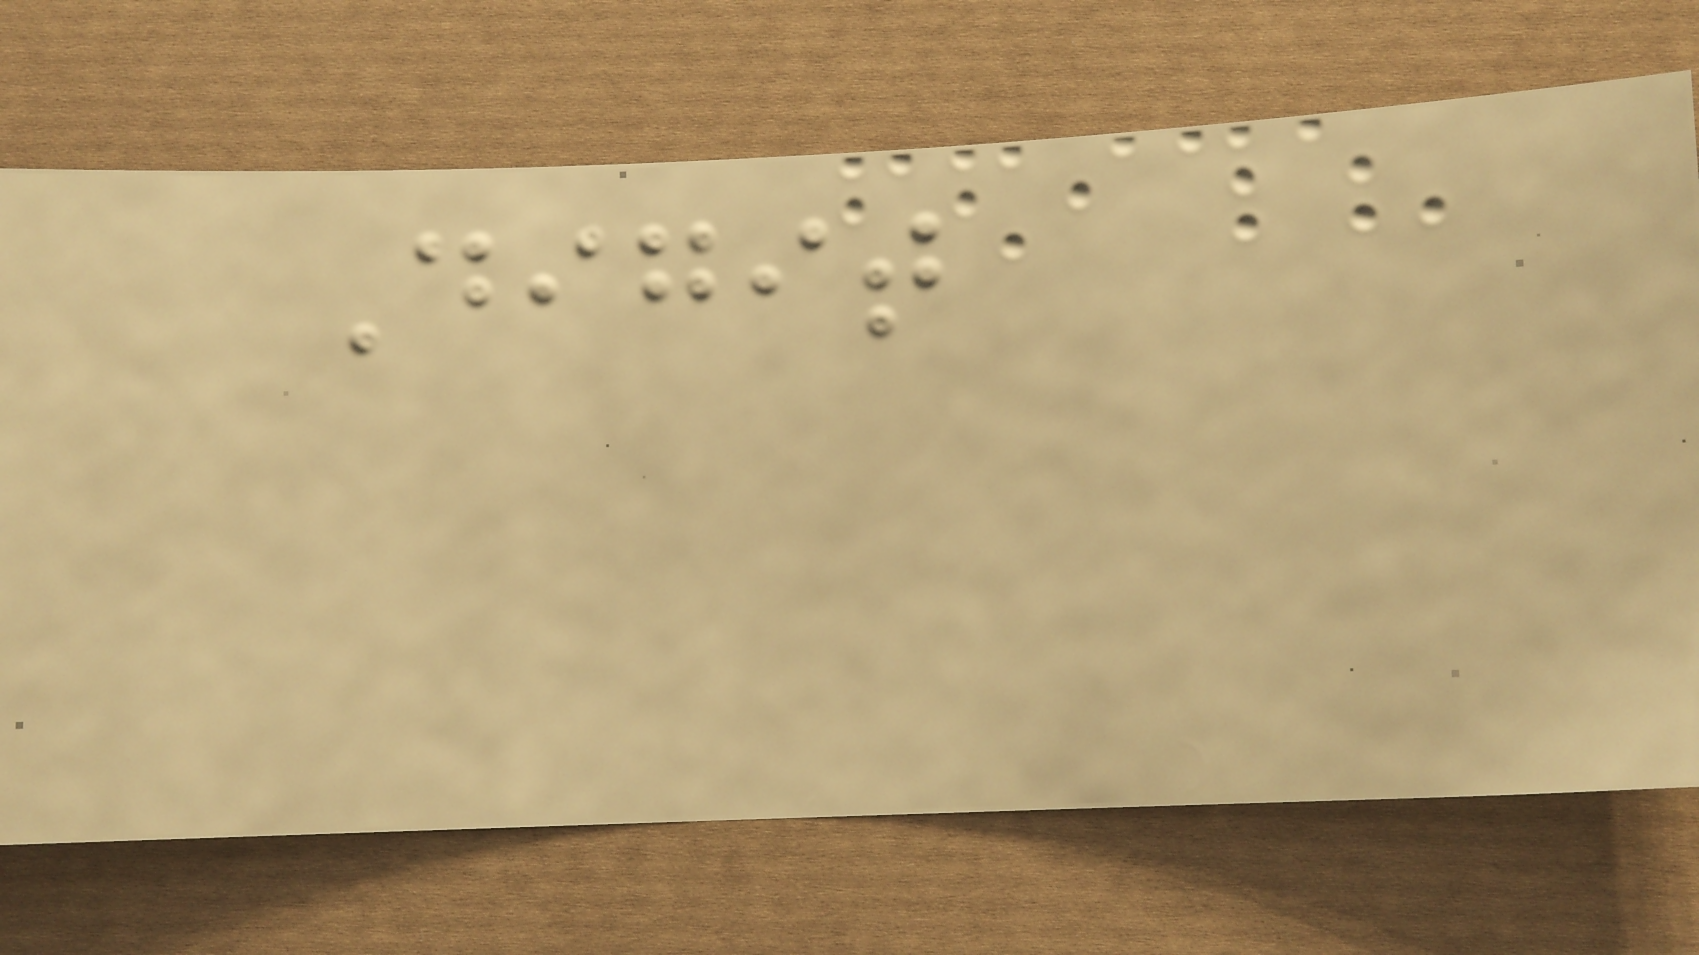Digit
